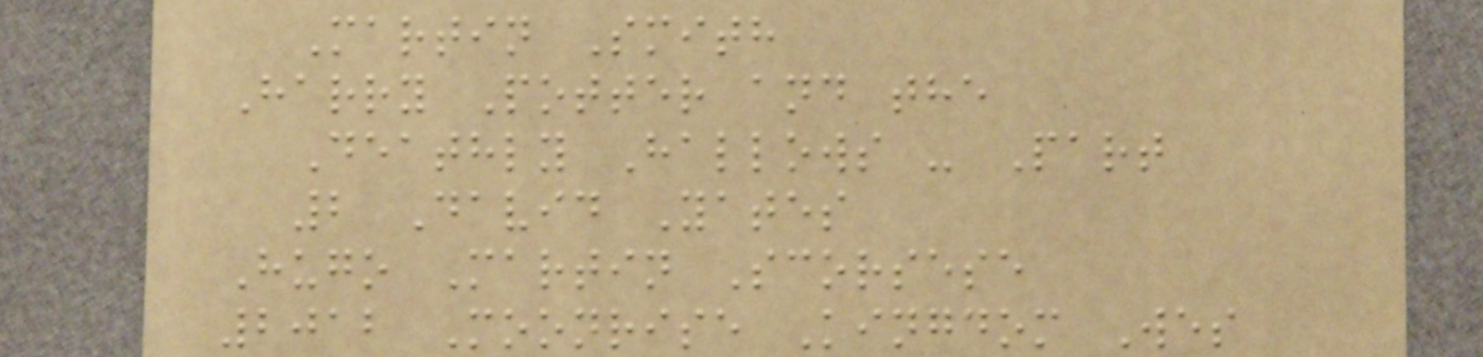Martin Smith
Harry Potter and the
Deathly Hallows - Part
2 David Yates
Hugo Martin Scorsese
2012 Moonrise Kingdom Wes
